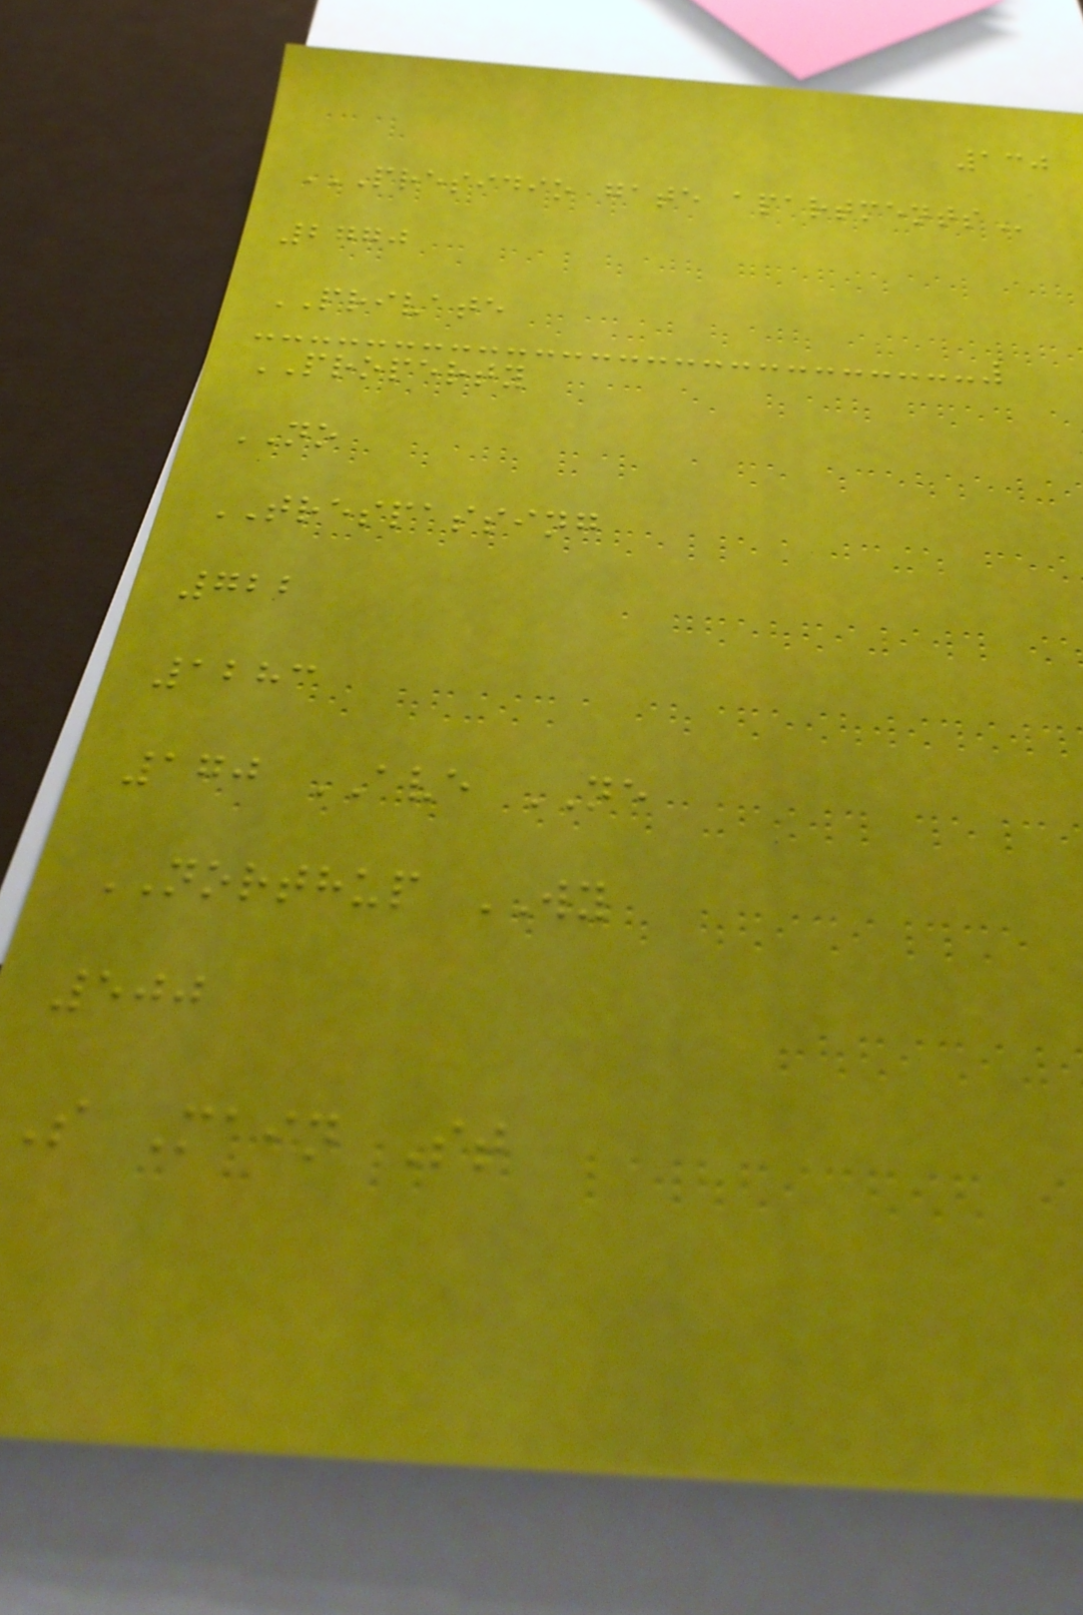130
PRESIDIO GATE APARTMENTS
2770
PRIVATE
PROPERTY
NO
TRESPASSING
722
1283
170 AVE NE
NORTHUP WY
500
S Main St
